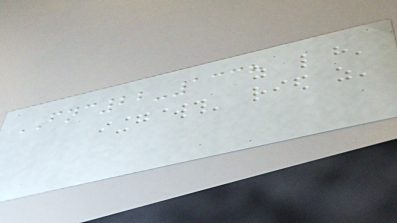FNC22-1338
